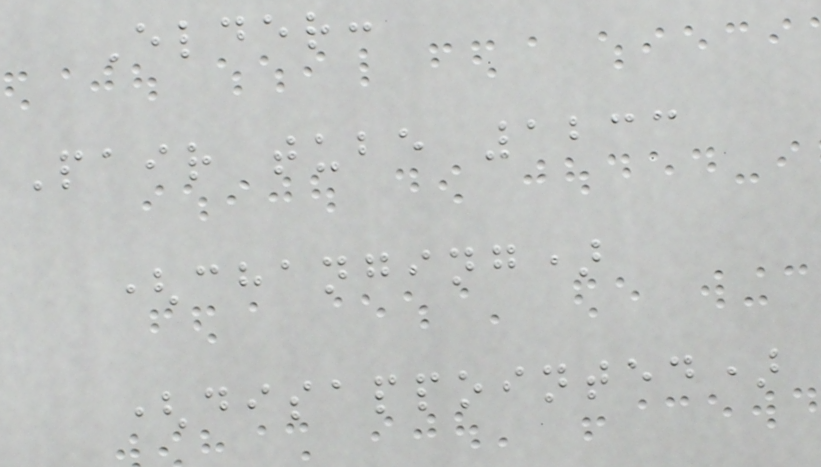Elder:
Pair tube 1233
(changing)
(disappointed)
